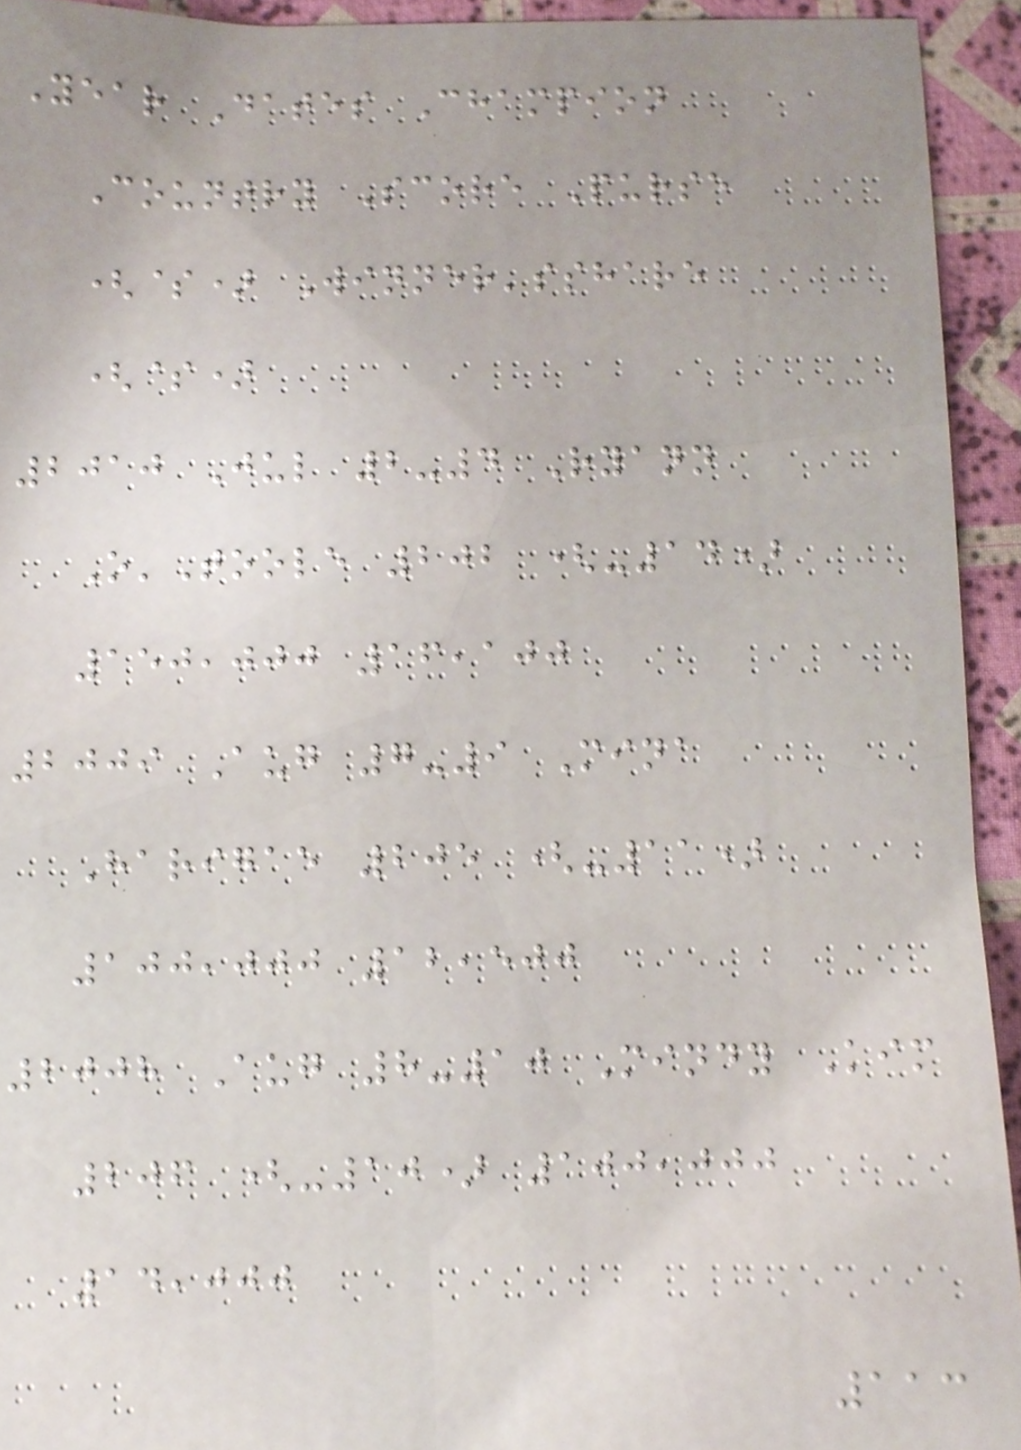Year Dates Champion
Country Score Purse
($) Winner'sshare
($)
2010 Jul 2-4 Ryann
O'Toole 202 (-14)
150,000 16,100
2009 Aug 7-9 Mina
Harigae 205 (-11)
100,000 12,500
2008 Aug 8-10 Mindy Kim
206 (-10) 100,000
14,000
113
